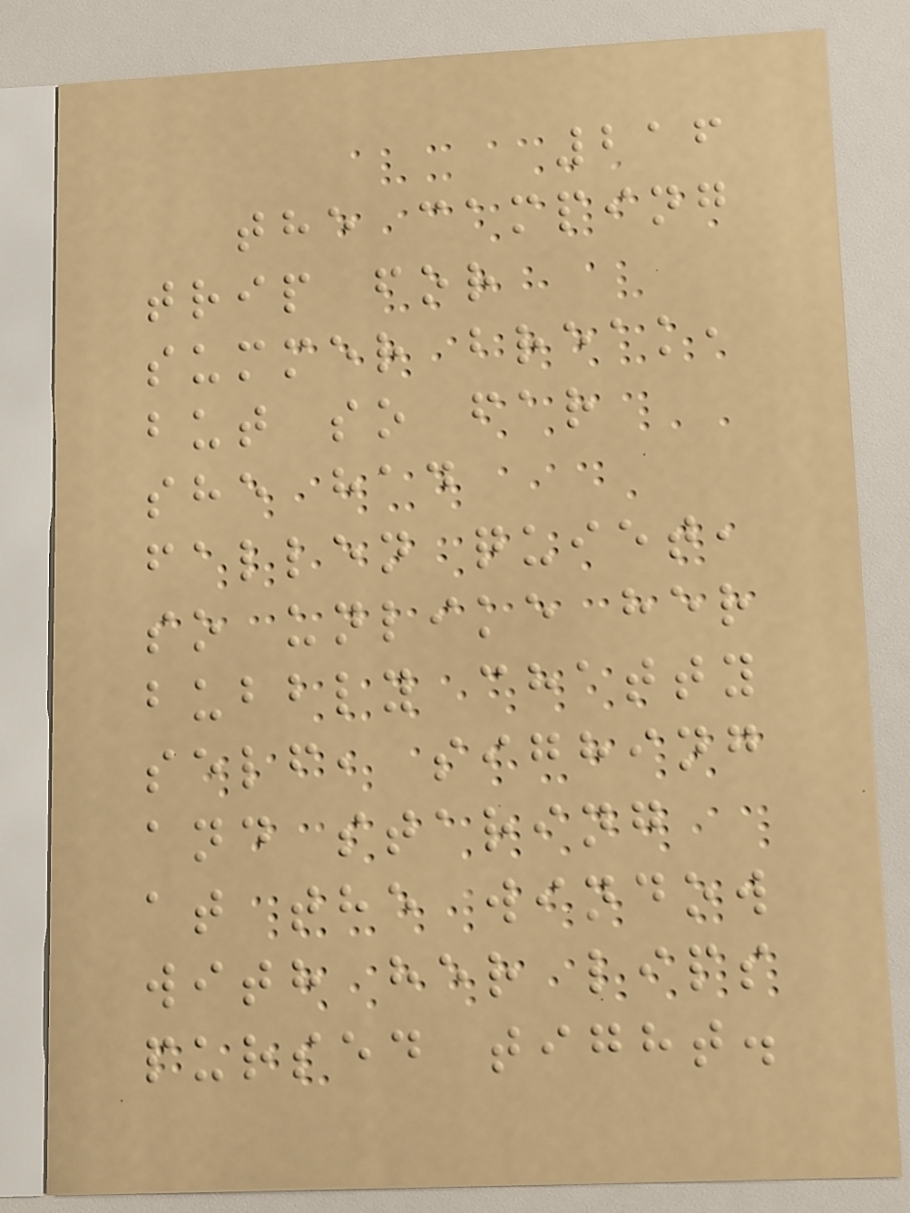216
the camping
trip for
summer break,
but so far
she had
fallen quiet,
so unlike her
bubbly chatty
self, sighing
and staring
at the window
with her lips
pursed tight.
